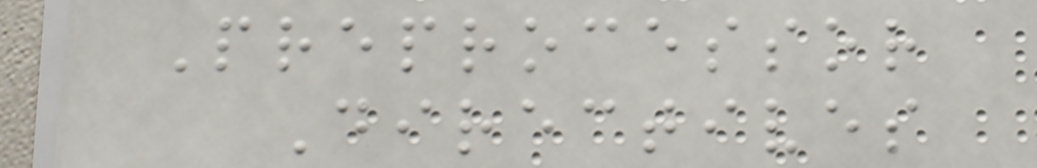Preprocessor
Directives
